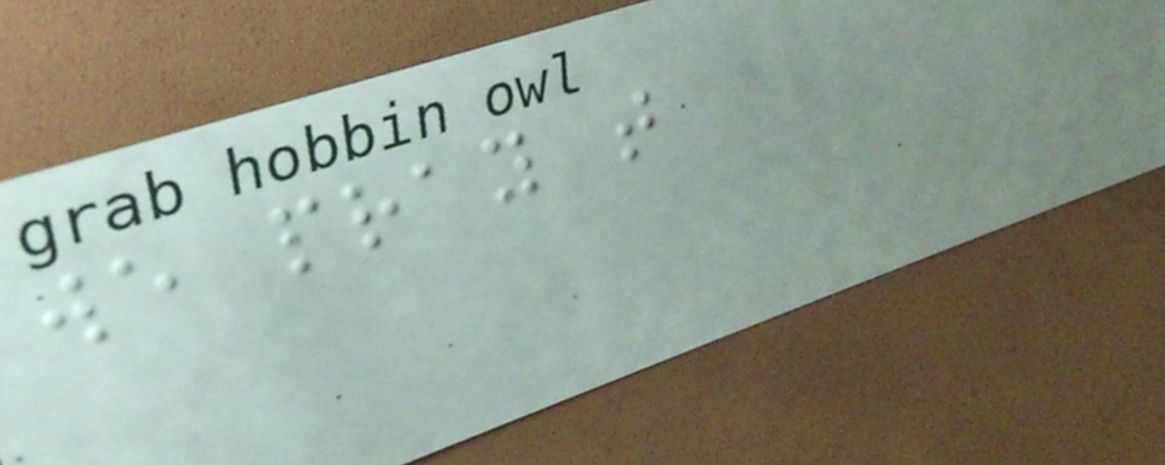we pray that
